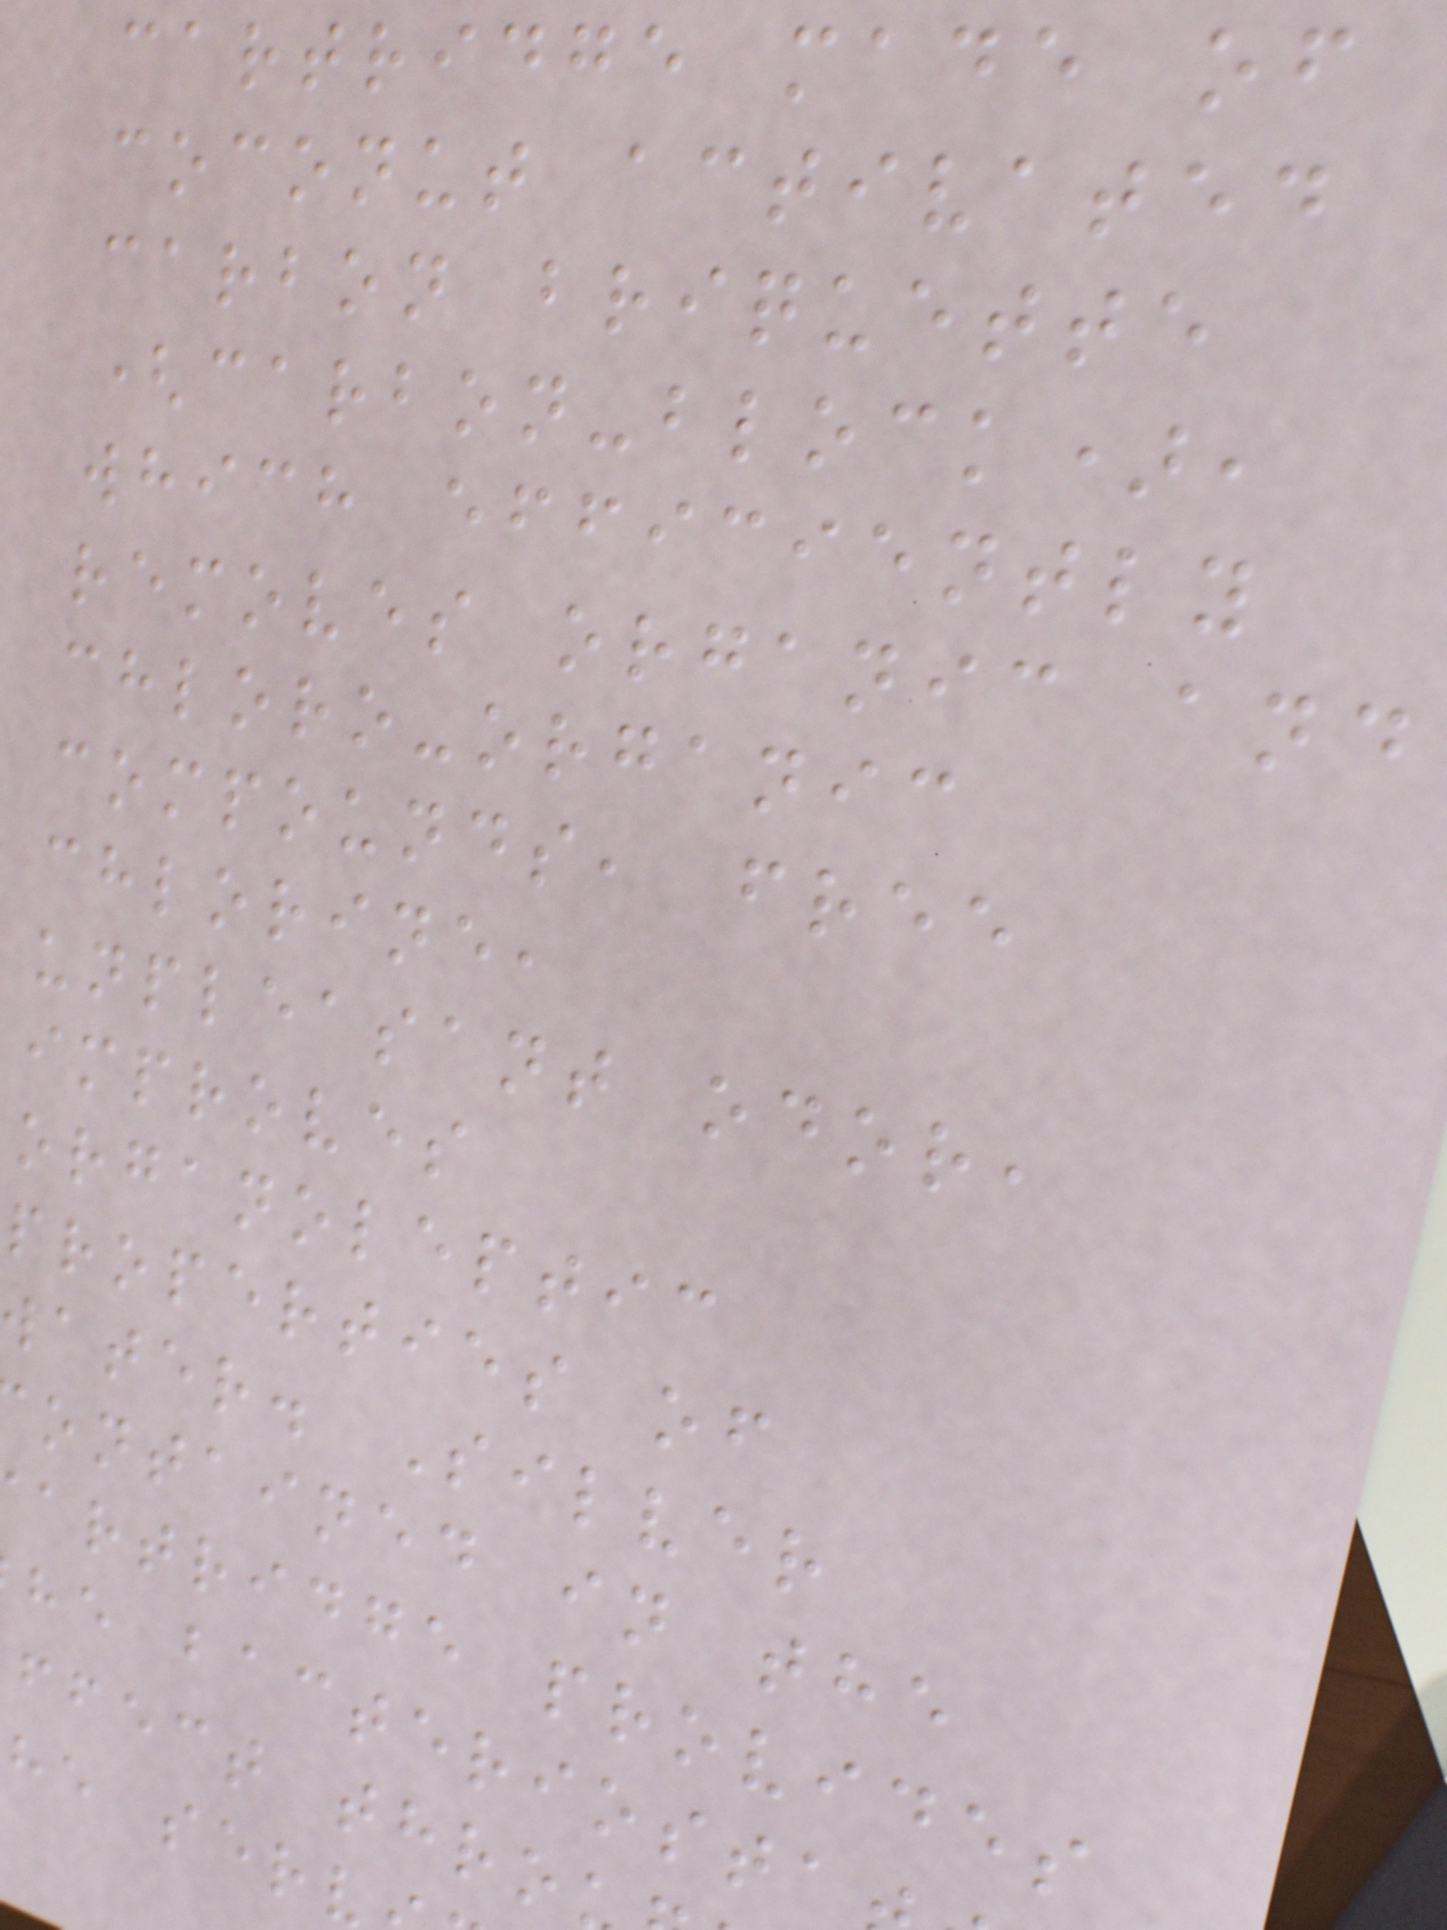cartridge made of
coconut activated
carbon briquette
(carbon-block),
which efficiently
removes organic and
chloro-organic
compounds, free
chlorine,
unpleasant odor,
improves
organoleptic
properties of
ater. Silver
ontained in the
artridge provides
he bacteriosta
ffect thro
he serv
